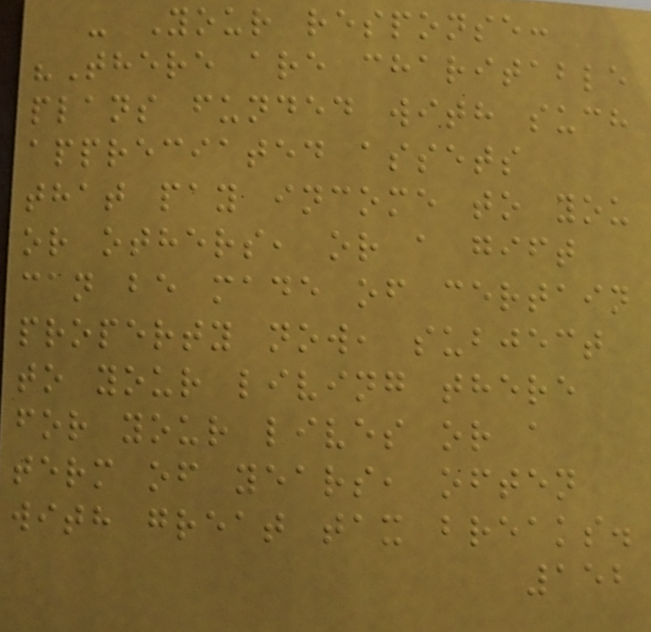- Your response:
"There are charitable
plans funded with such
appreciated assets
that pay income to you
or others, or a gift
can be made of certain
property now, subject
to your living there
for your lives or a
term of years, often
with great tax breaks.
152
